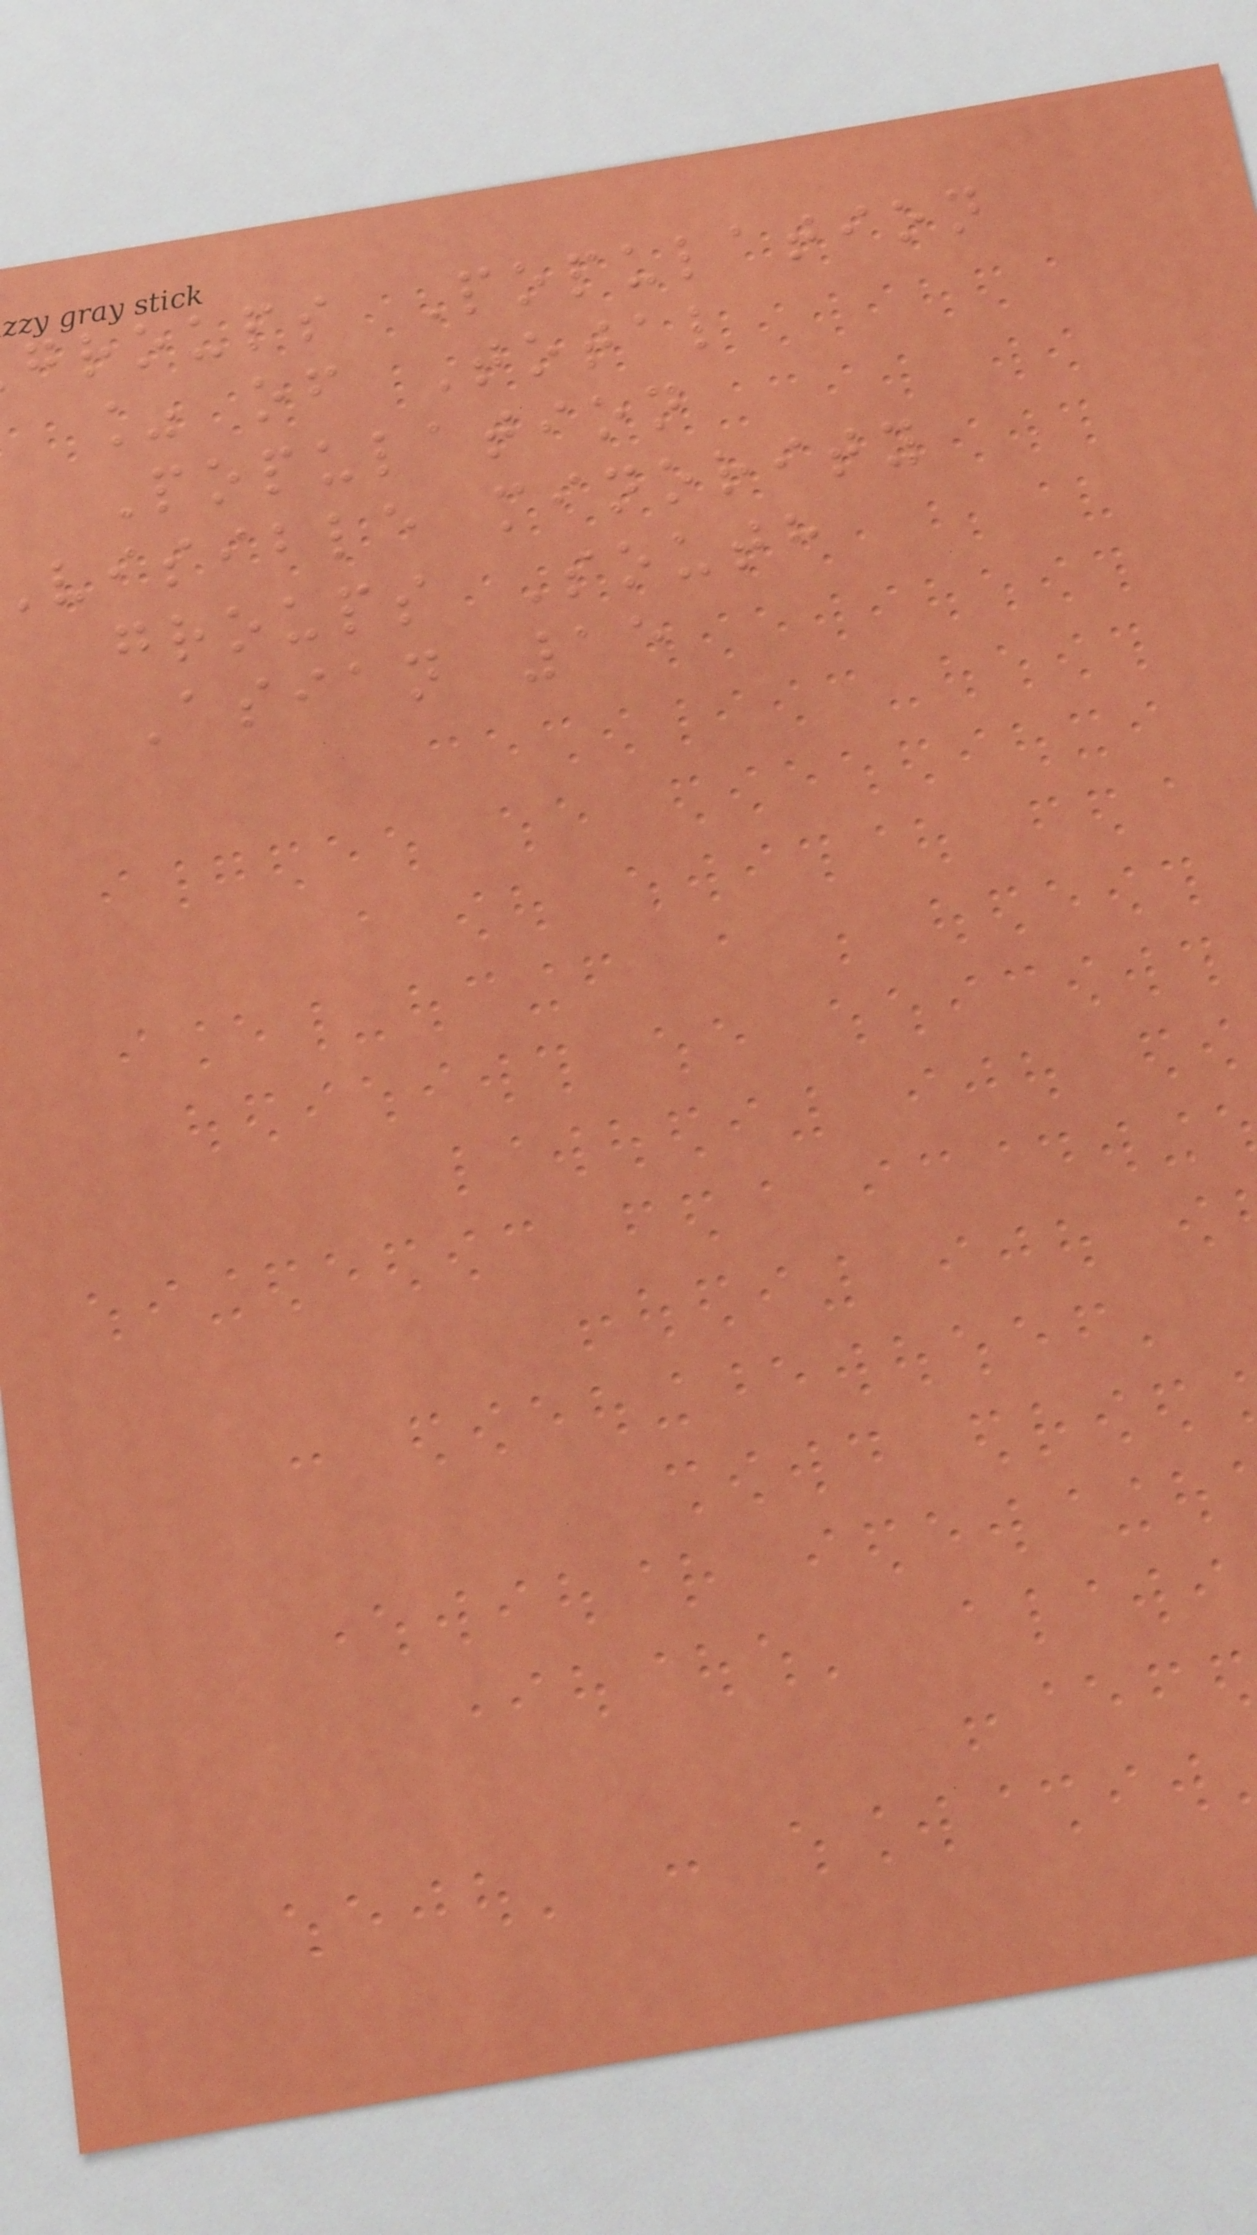groups Population
% of Total
Population
visible minority
groups South
Asian 15
